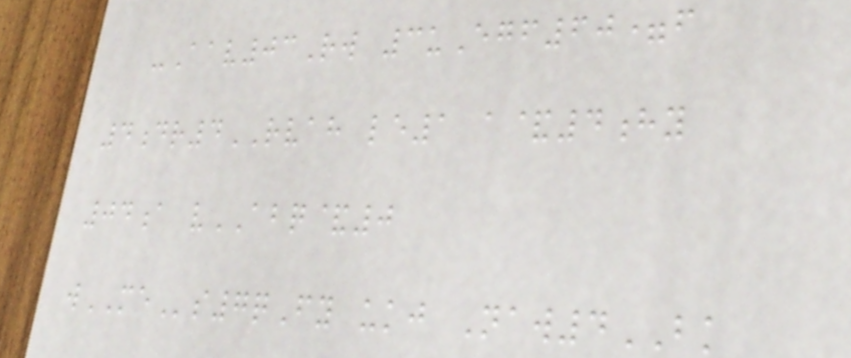-Aav03Rw 3uEgf60=f
4dr4RVAH le1 a&4hy
04a vABQ&0
wMEs7qFy ukj Naw4BK
